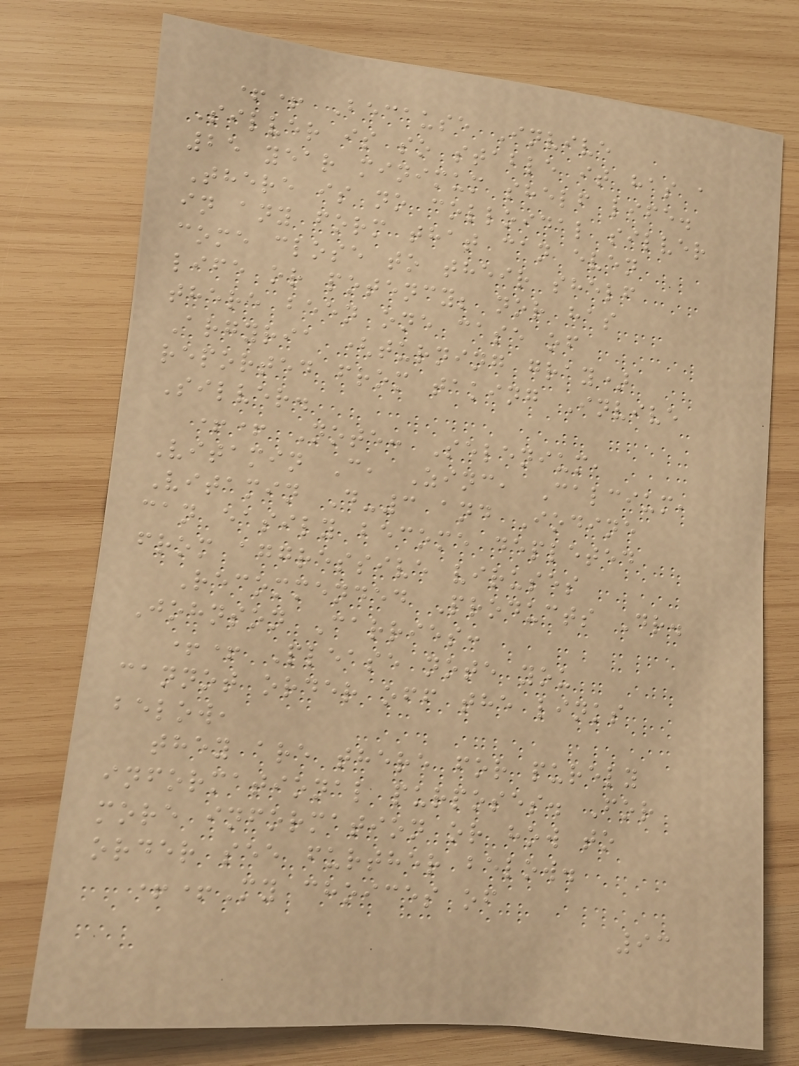++ Because Invive
Silver is so stable it has a
25 year minimum shelf life.
There is no colloidal silver
in any form that can even
come close to their shelf
life or potency; nor has
there been one case of
Argyria (turning gray)
reported from taking Invive
Silver.
++ Note: Selenium,
Vitamin C, Zinc, Calcium,
Vitamin D-3 and Iodine
can easily become depleted
from aggressive viruses
Recommended Products Dr.
Johnson Carries:
++ Please note you
cannot order off the links
below,
they are there for purely
informational purposes. For
more information or how to
order see further below.
++My choices of
93
